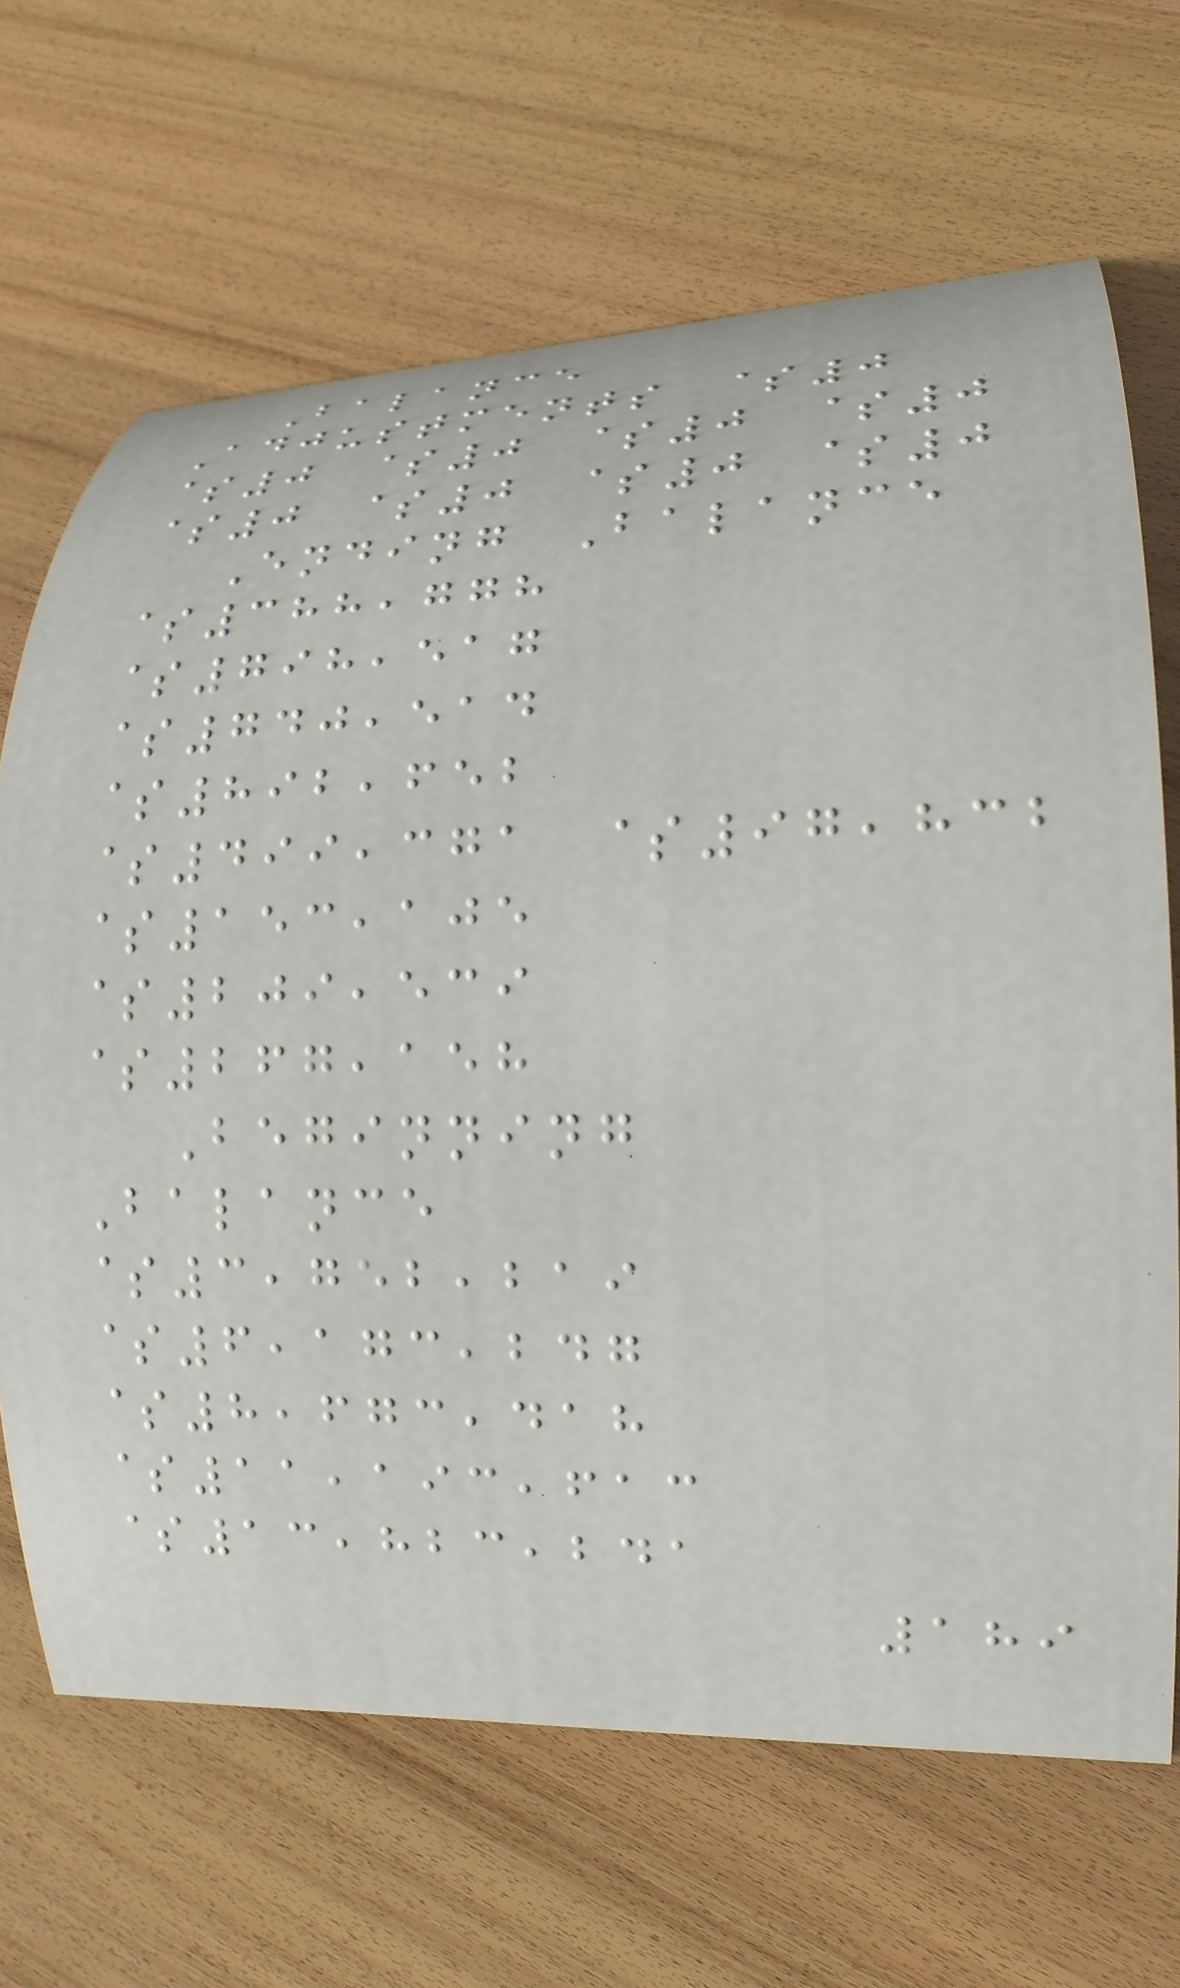Balance
Adjustments $0
$0 $0 $0 $0
$0 $0 $0 $0
Ending Balance
$388,778
$798,517
$740,514
$892,652
$499,371 $97,832
$153,105
$209,539
$267,158
Beginning
Balance
$3,752,219
$6,173,247
$8,673,418
$11,193,613
$13,823,241
189
